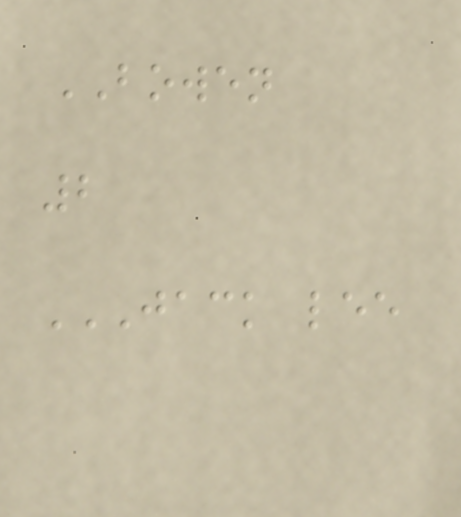BOWEN
2
JACK LEE
